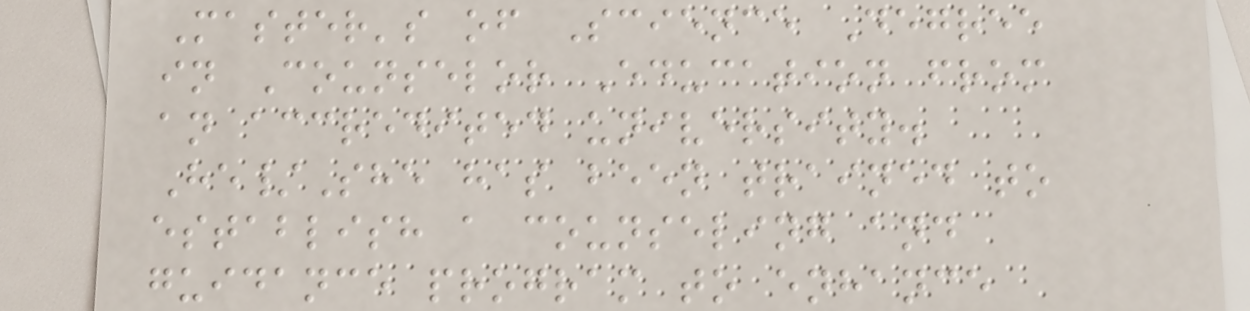Master's of Science Degree
in Counselor Education from
an accredited university.
He/She has been trained to
establish a counseling and
guidance program to enhance
